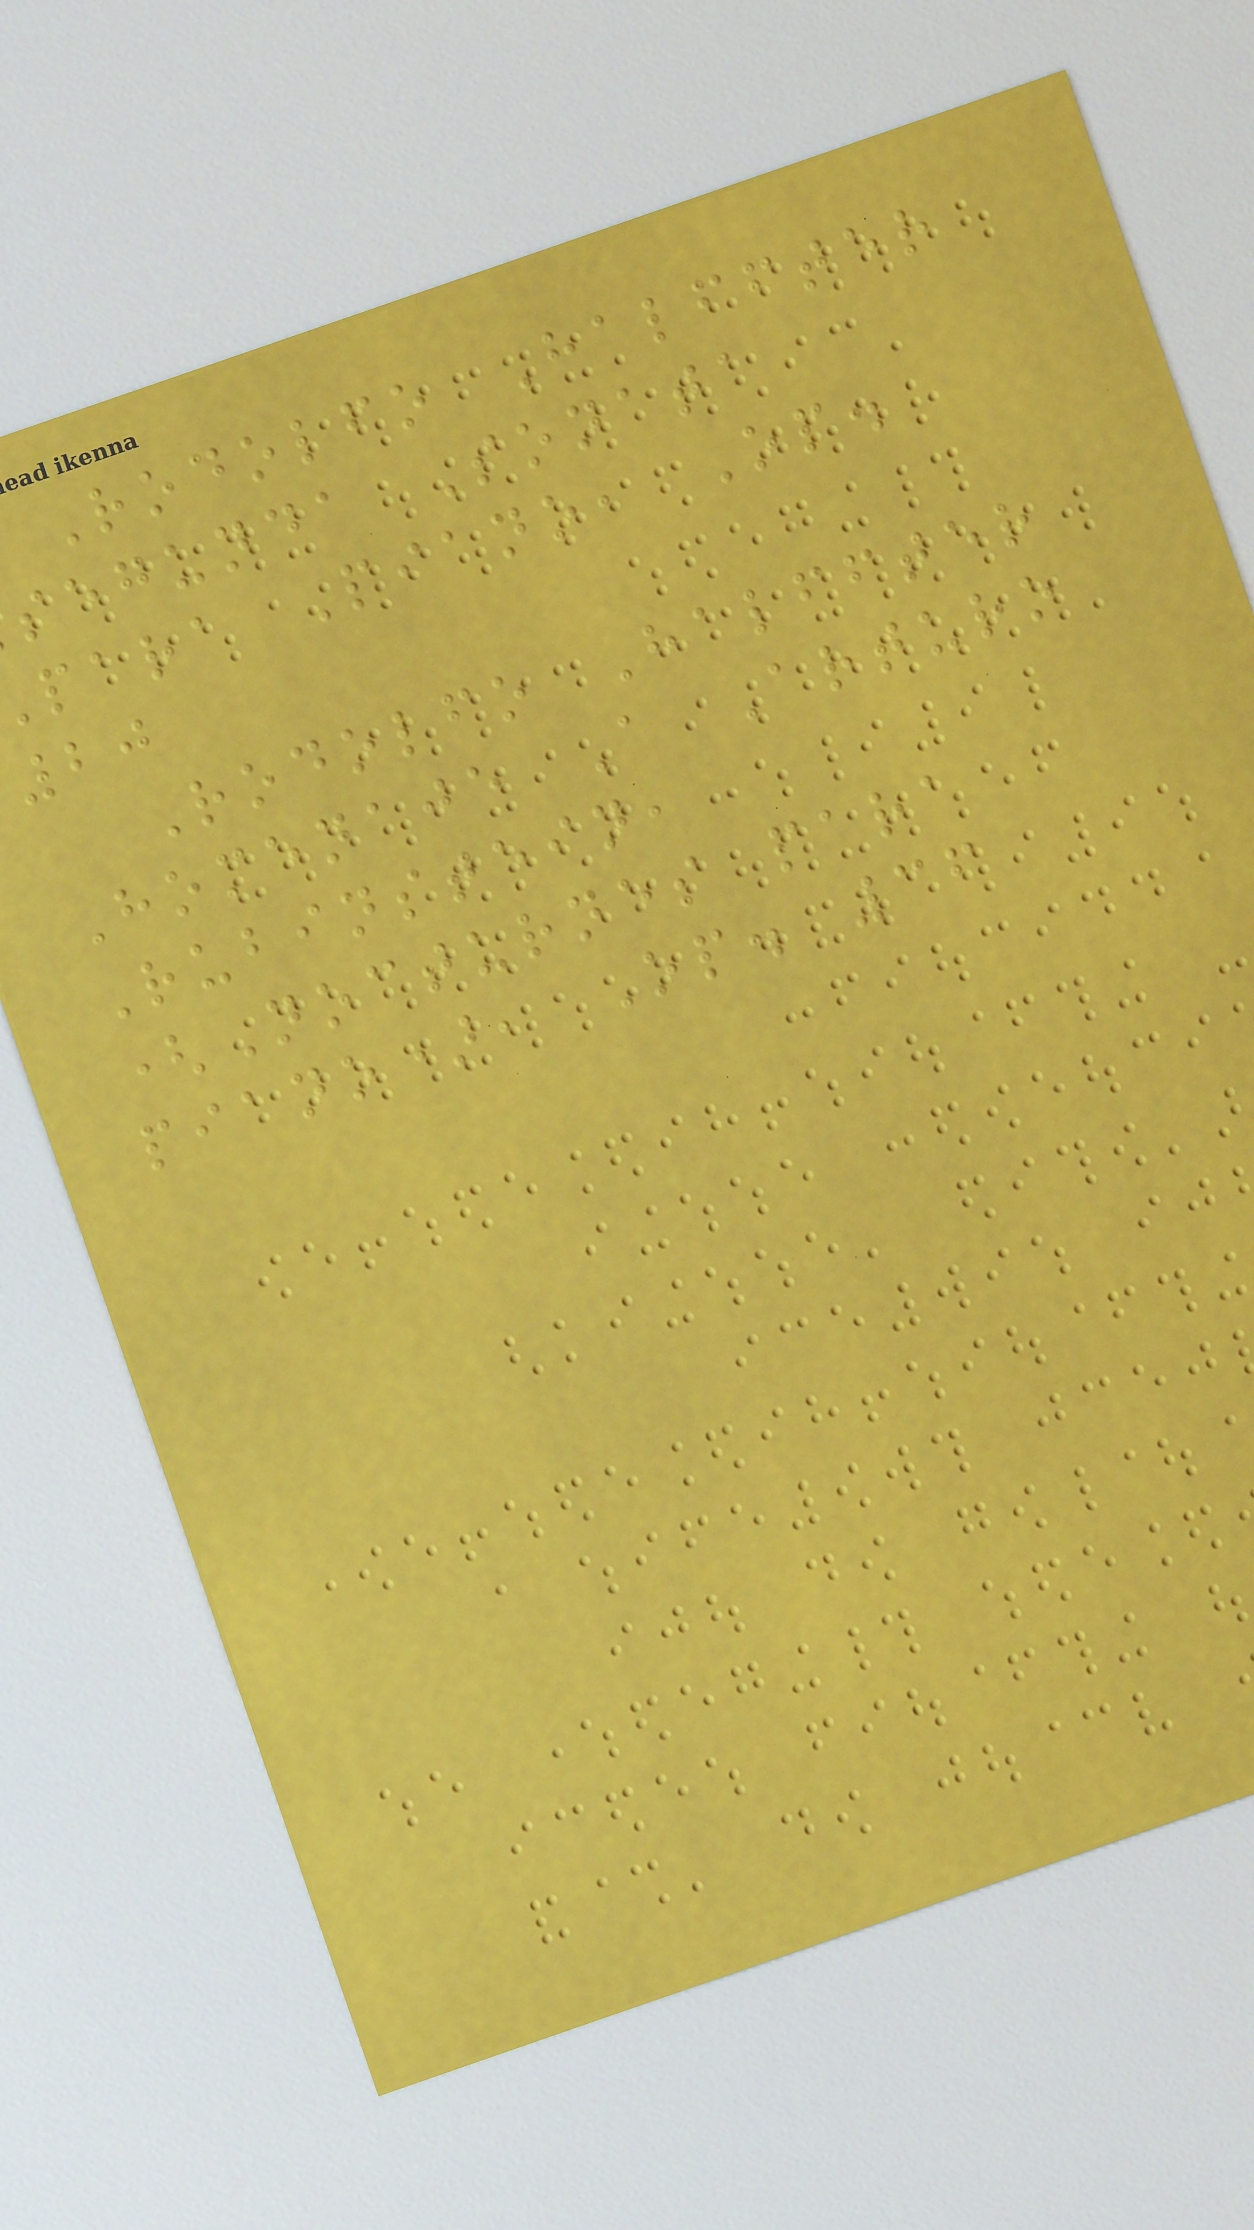Rodolfo Halffter
segunda Sonata
para Piano, Op.
20
Rodolfo Halffter
Homenaje A Arturo
Rubinstein,
(Nocturnes para
piano), Op. 36
